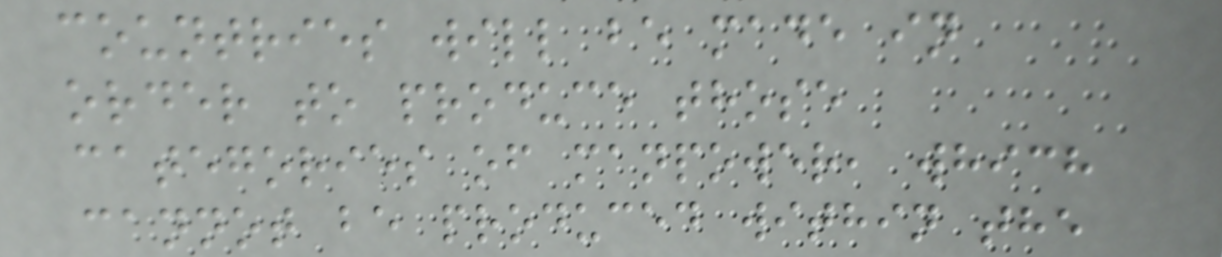countries will be made in
order to produce those
categories of manpower, which
cannot be produced within the
